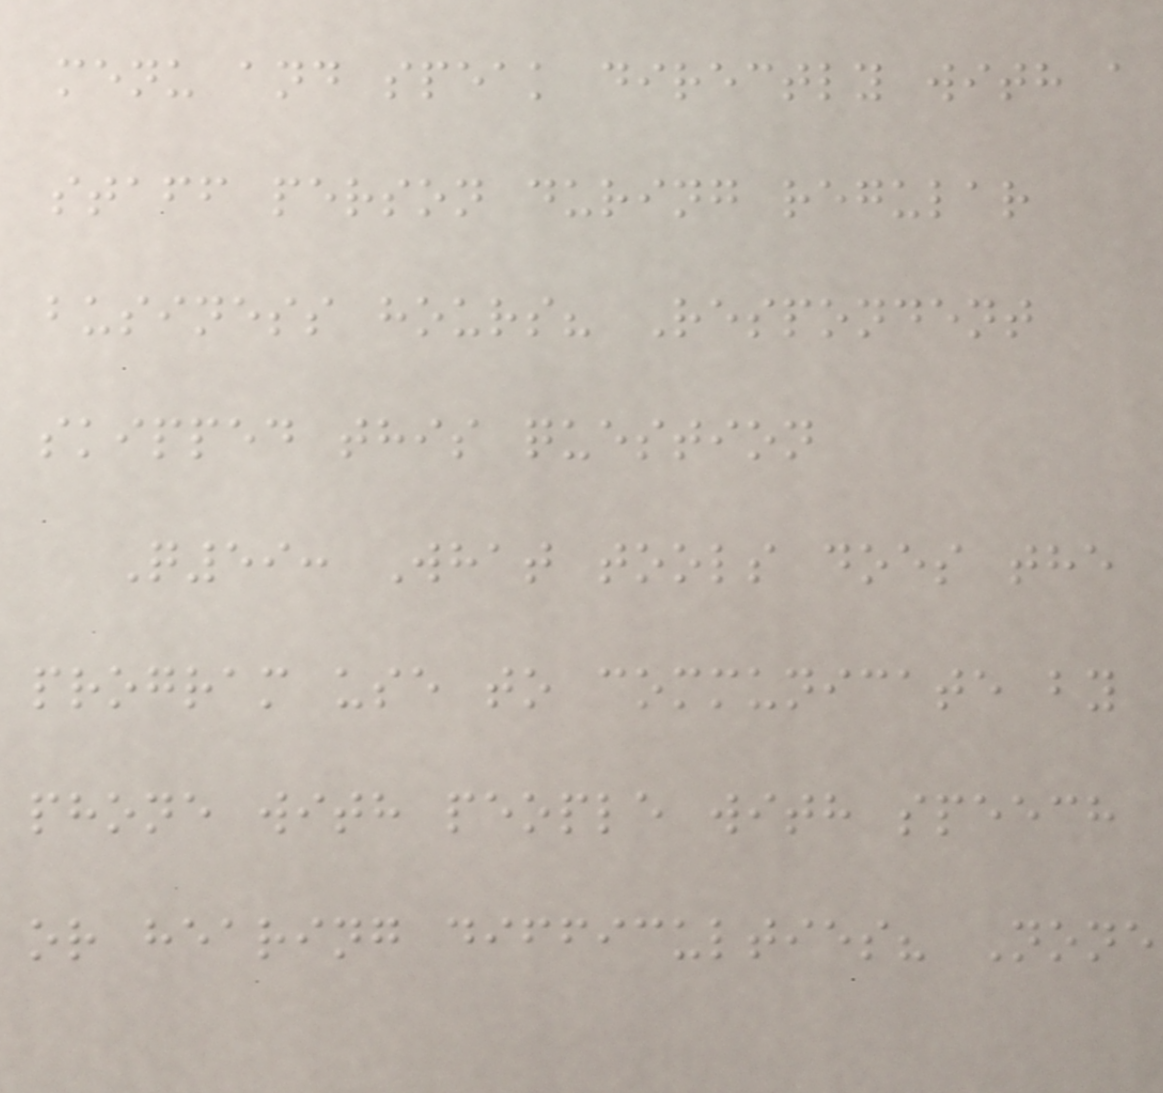menu and speak directly with a
staff person during regular
business hours? Respondent
skipped this question
Q59: What tools does the
program use to communicate by
phone with people with speech
or hearing difficulties? None
